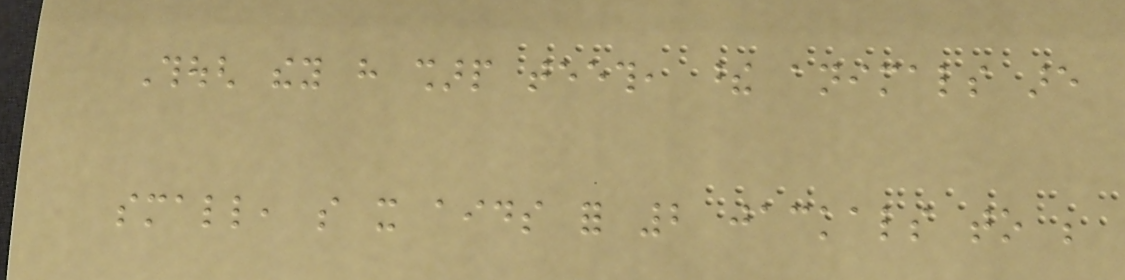Though they have sharp teeth, these animals are
small, so it aids for 2 jackals to be
